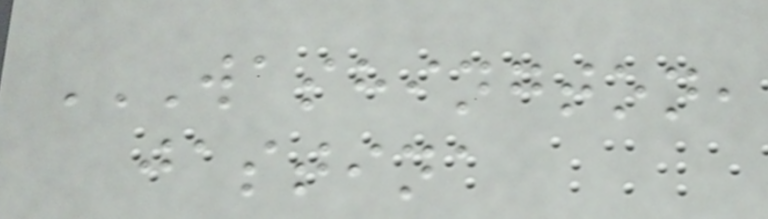WASHINGTON,
JASTINA
